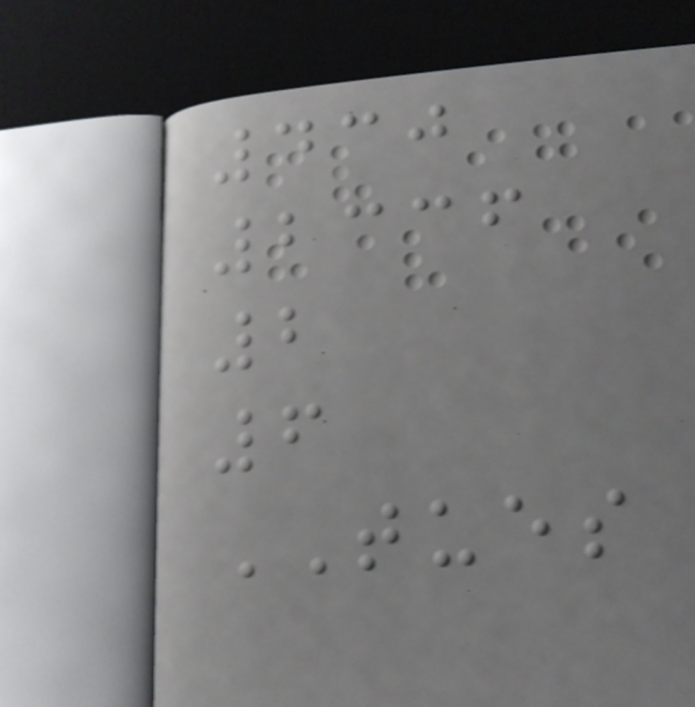430
2336
2
6
TUES
